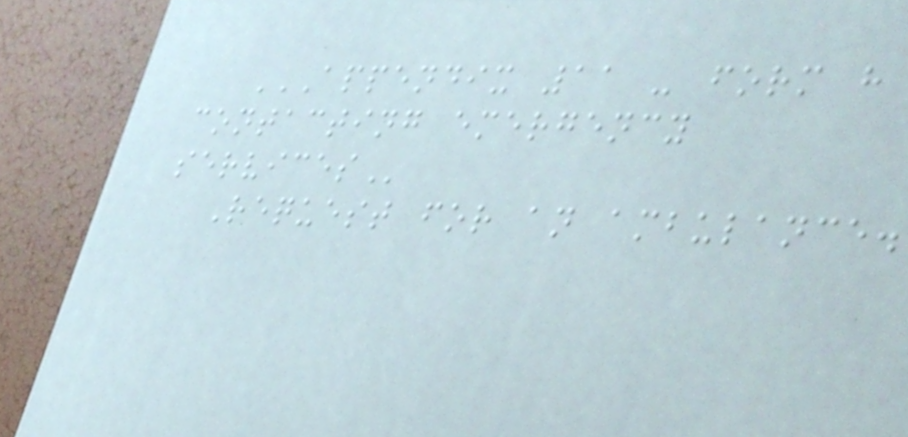APPENDIX 11 - FORM H
CONTACTING EMERGENCY
SERVICES
Request for an ambulance.
